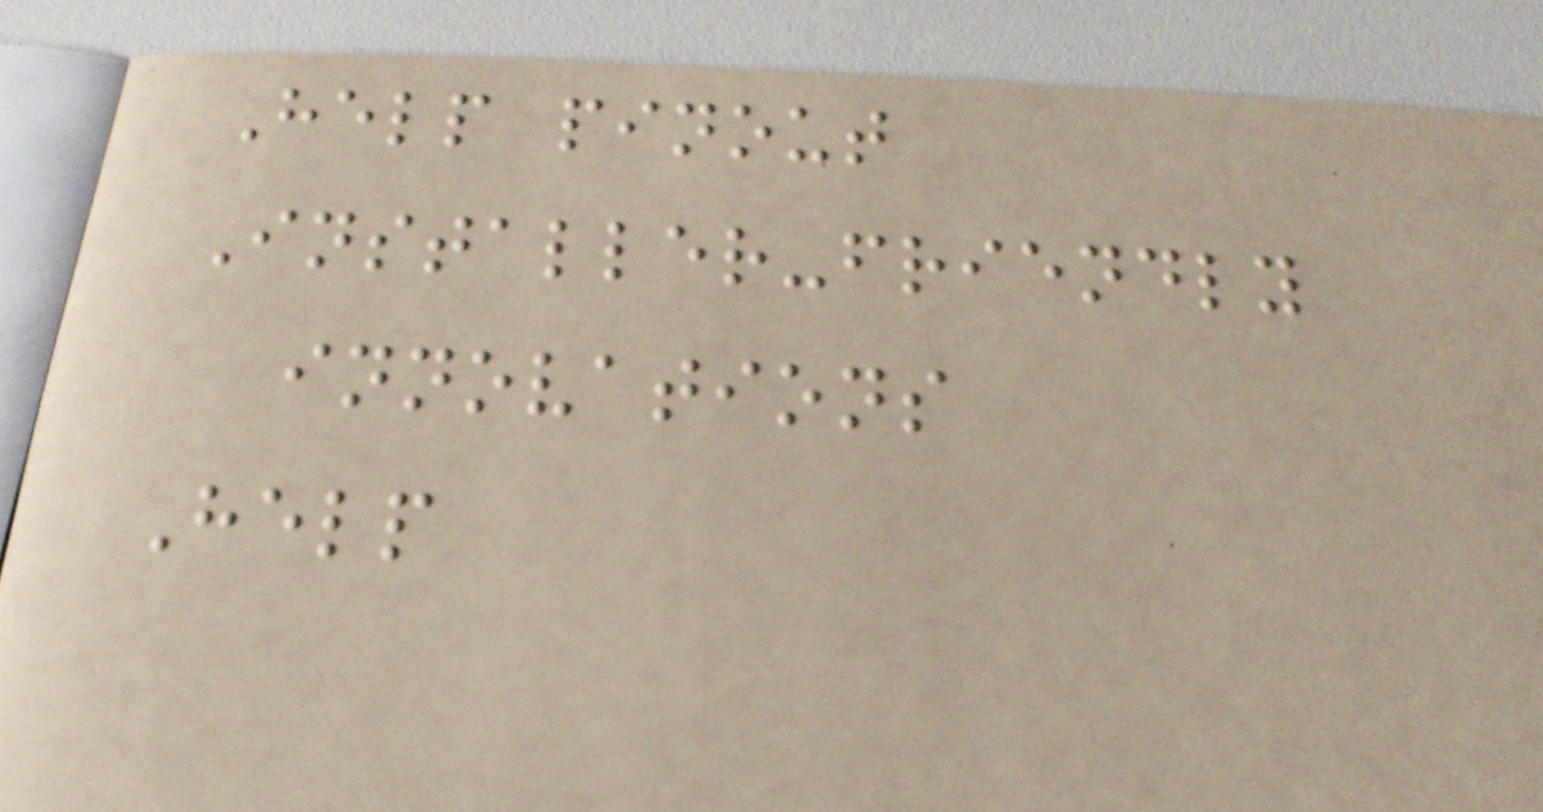Help pinout
Installer-friendly
innovations
Help
